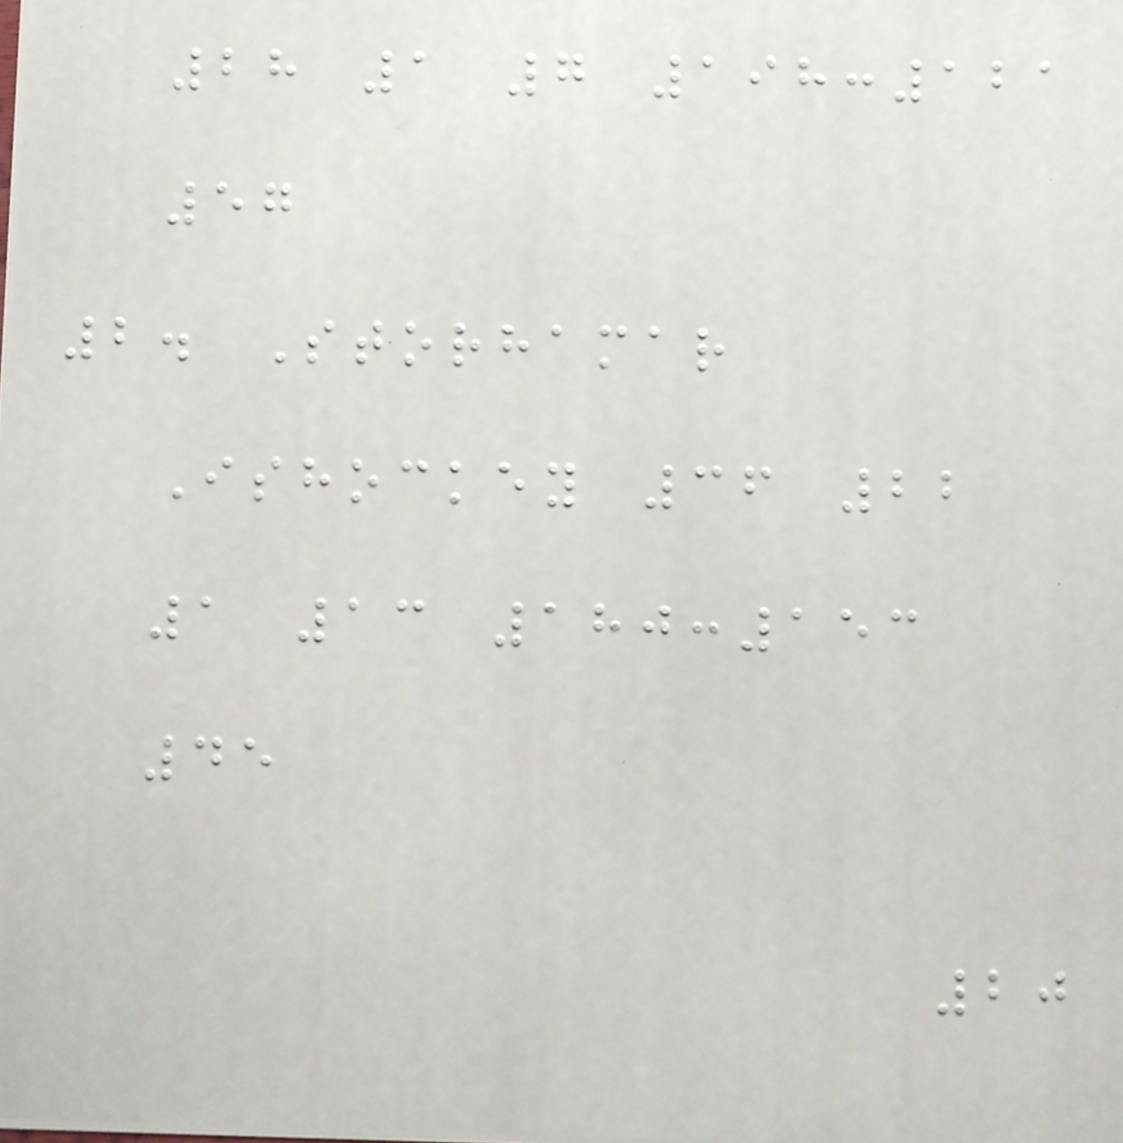28 1 7 198:121
57
2. Storhamar
Ishockey 36 22
1 13 180:153
45
20
